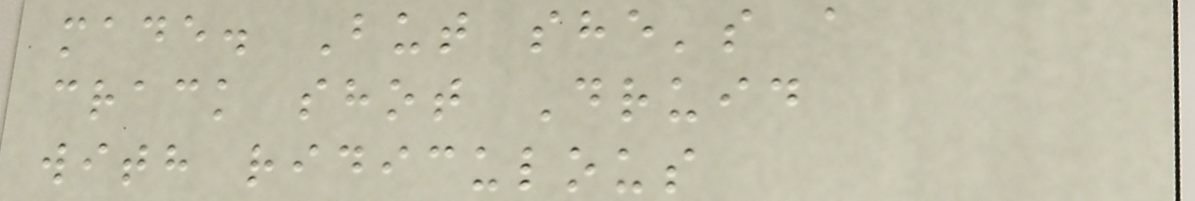made. But she's a
crack shot Druid
with ridiculous
